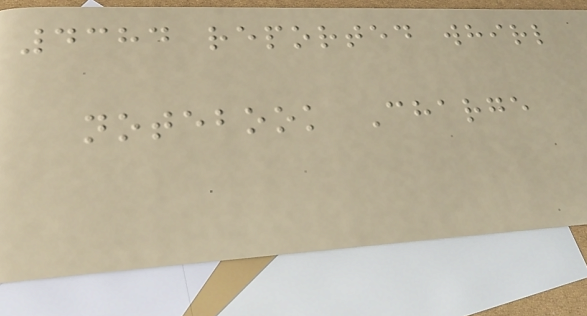4384 reported whirl
notebook Charge
